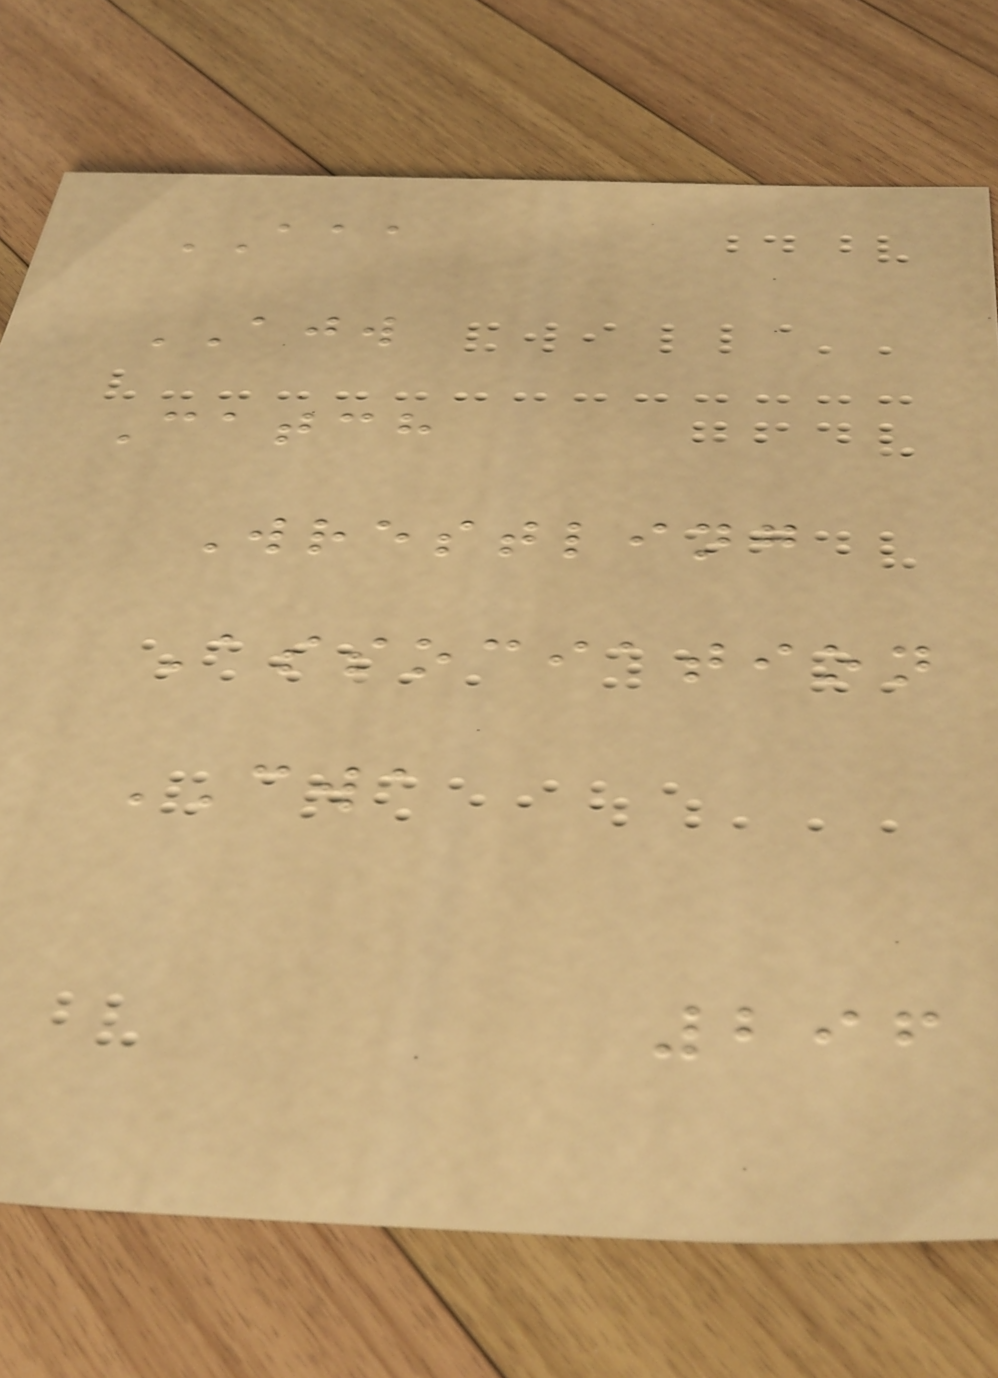AAA
AJW
Catch
Wrestling
Association
CWA
296
